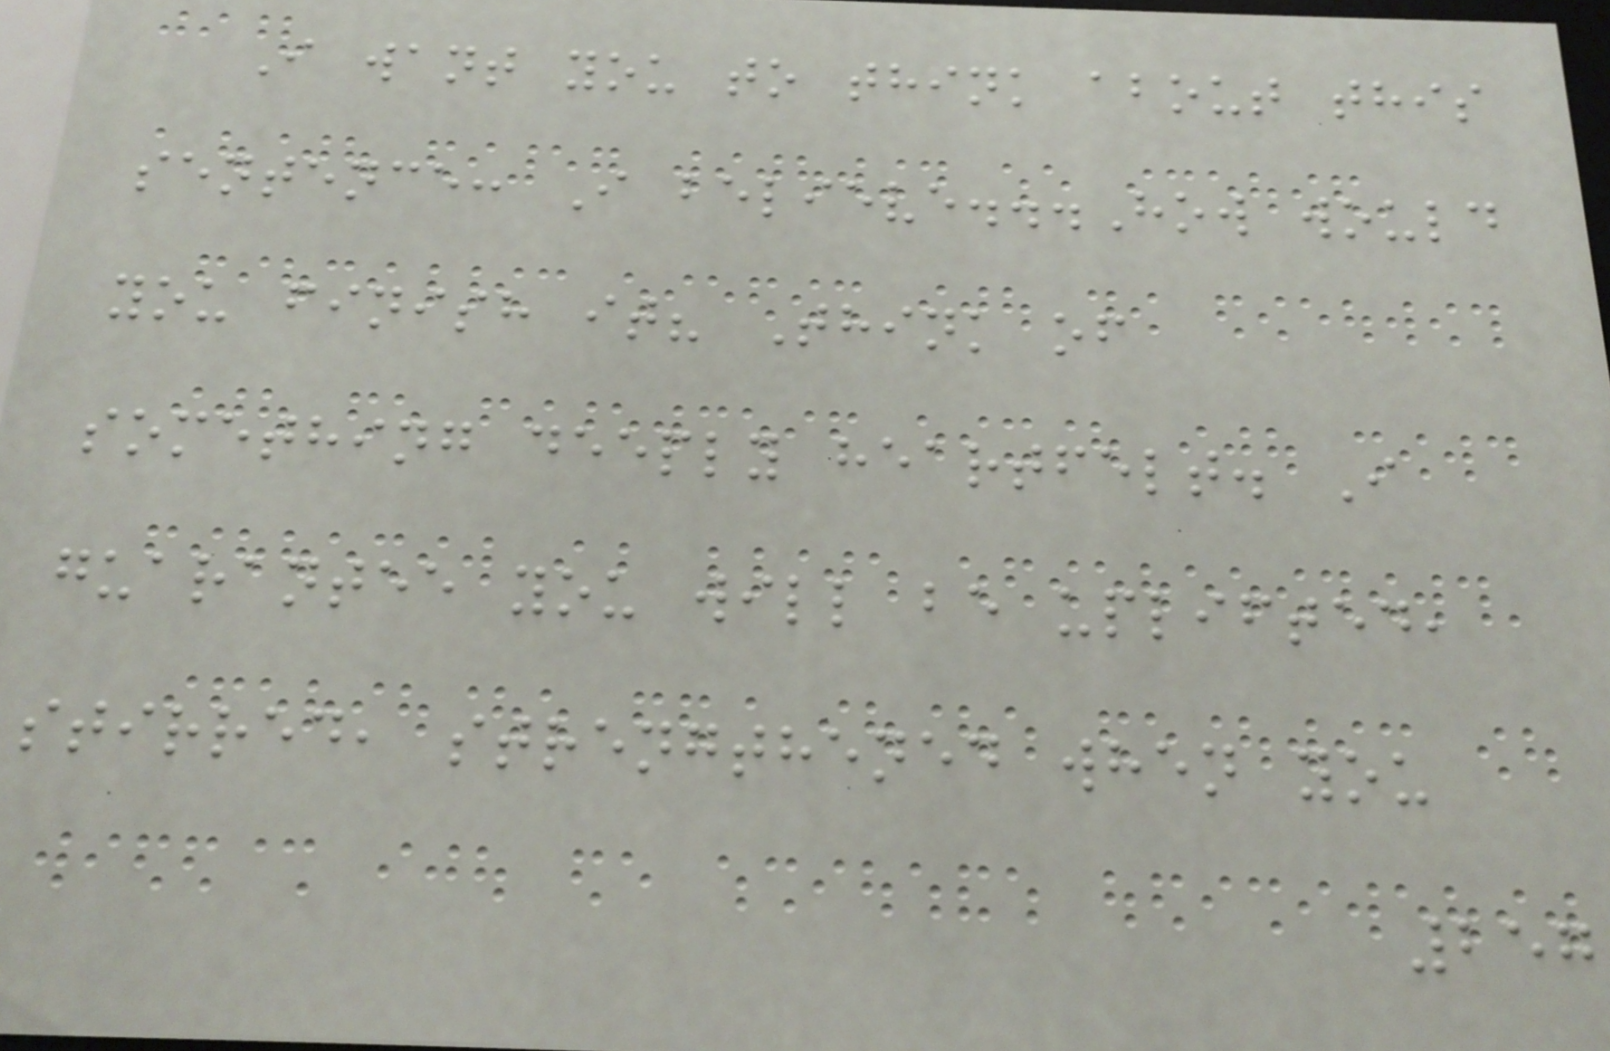I want you to think about this
sentence: I believe...How would
you finish it? Think of
something deeply heartfelt. I
guarantee you will be uplifted,
stirred, strengthened when you
257
